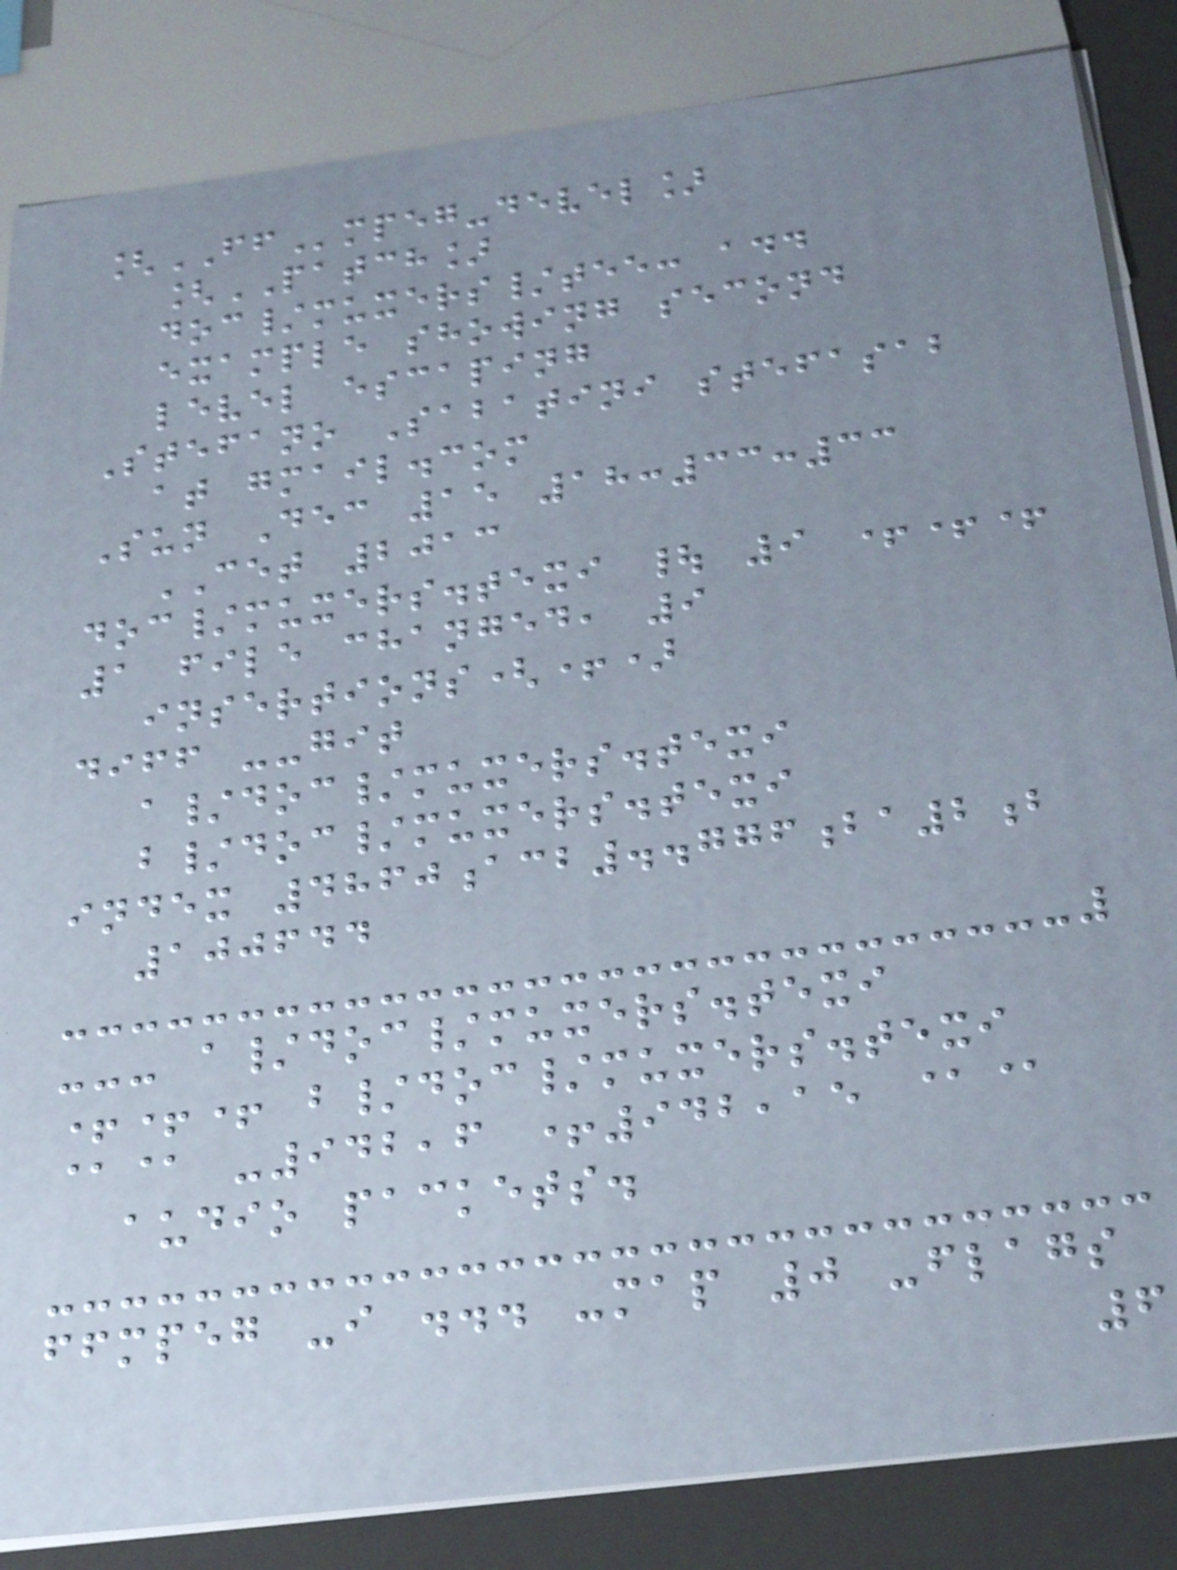[FFmpeg-devel]
[PATCH]
doc/muxers/tee: add
example showing second
level escaping
Stefano Sabatini stefasab
at gmail.com
Sun Dec 15 18:33:33
CET 2013
doc/muxers.texi | 9 +++
1 file changed, 9
insertions(+)
diff --git
a/doc/muxers.texi
b/doc/muxers.texi
index 4860acb..776ba2b
100644
--- a/doc/muxers.texi
+++ b/doc/muxers.texi
@@ -942,6 +942,15 @@
audio packets.
ffmpeg -i ... -map 0 -flags
6
